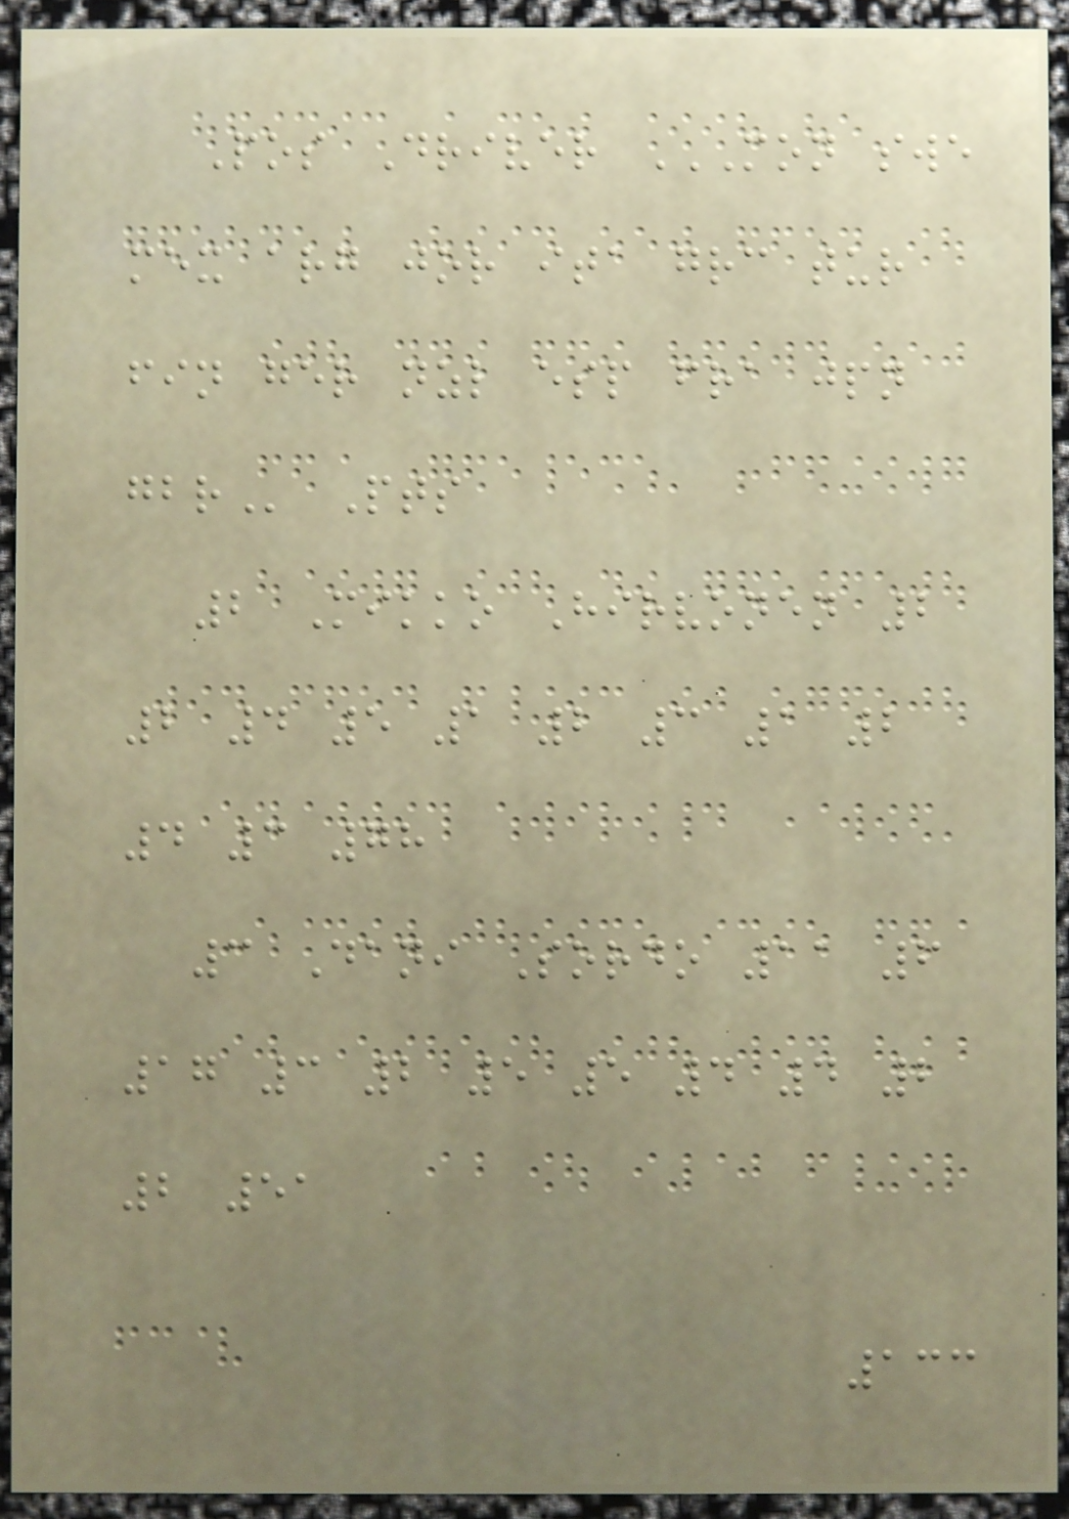Pos Driver MON SWE
MEX ARG JOR ITA GRC TUR
FIN GER NZL ESP FRA JPN
GBR Pts
2 Mikko Hirvonen 2
2 4 5 1 2 3 1 2
4 3 78
3 Dani Sordo 11 6
17 3 2 5 5 4 4 2
2 51
133
